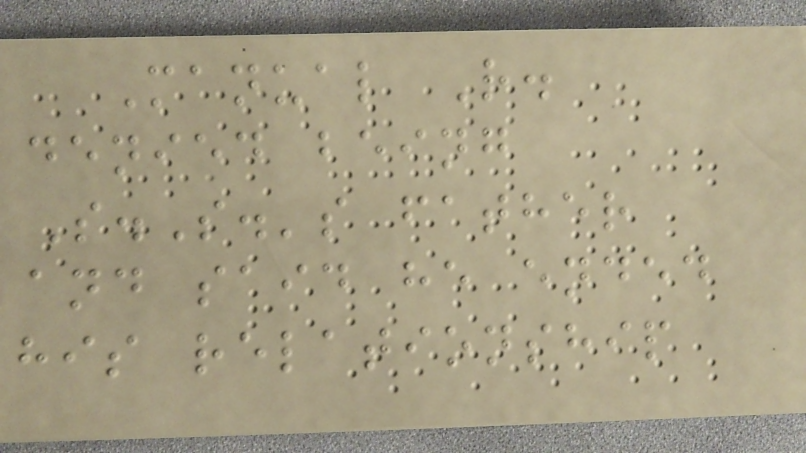Manual R.
denied being
S.S.'s father
and said he ended
his relationship
